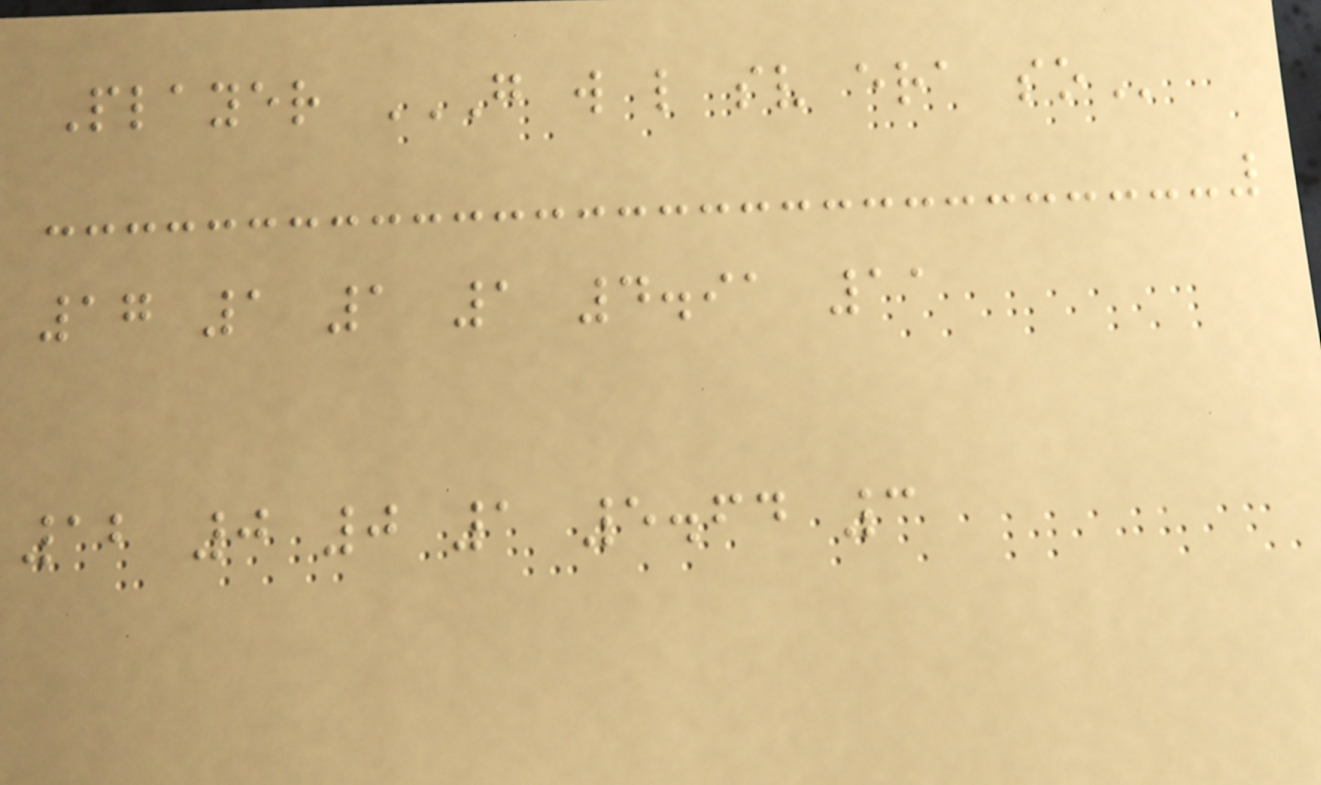Player G W L SV ERA SO
17 1 1 1 4.91 11
12 0 0 1 5.64 3
